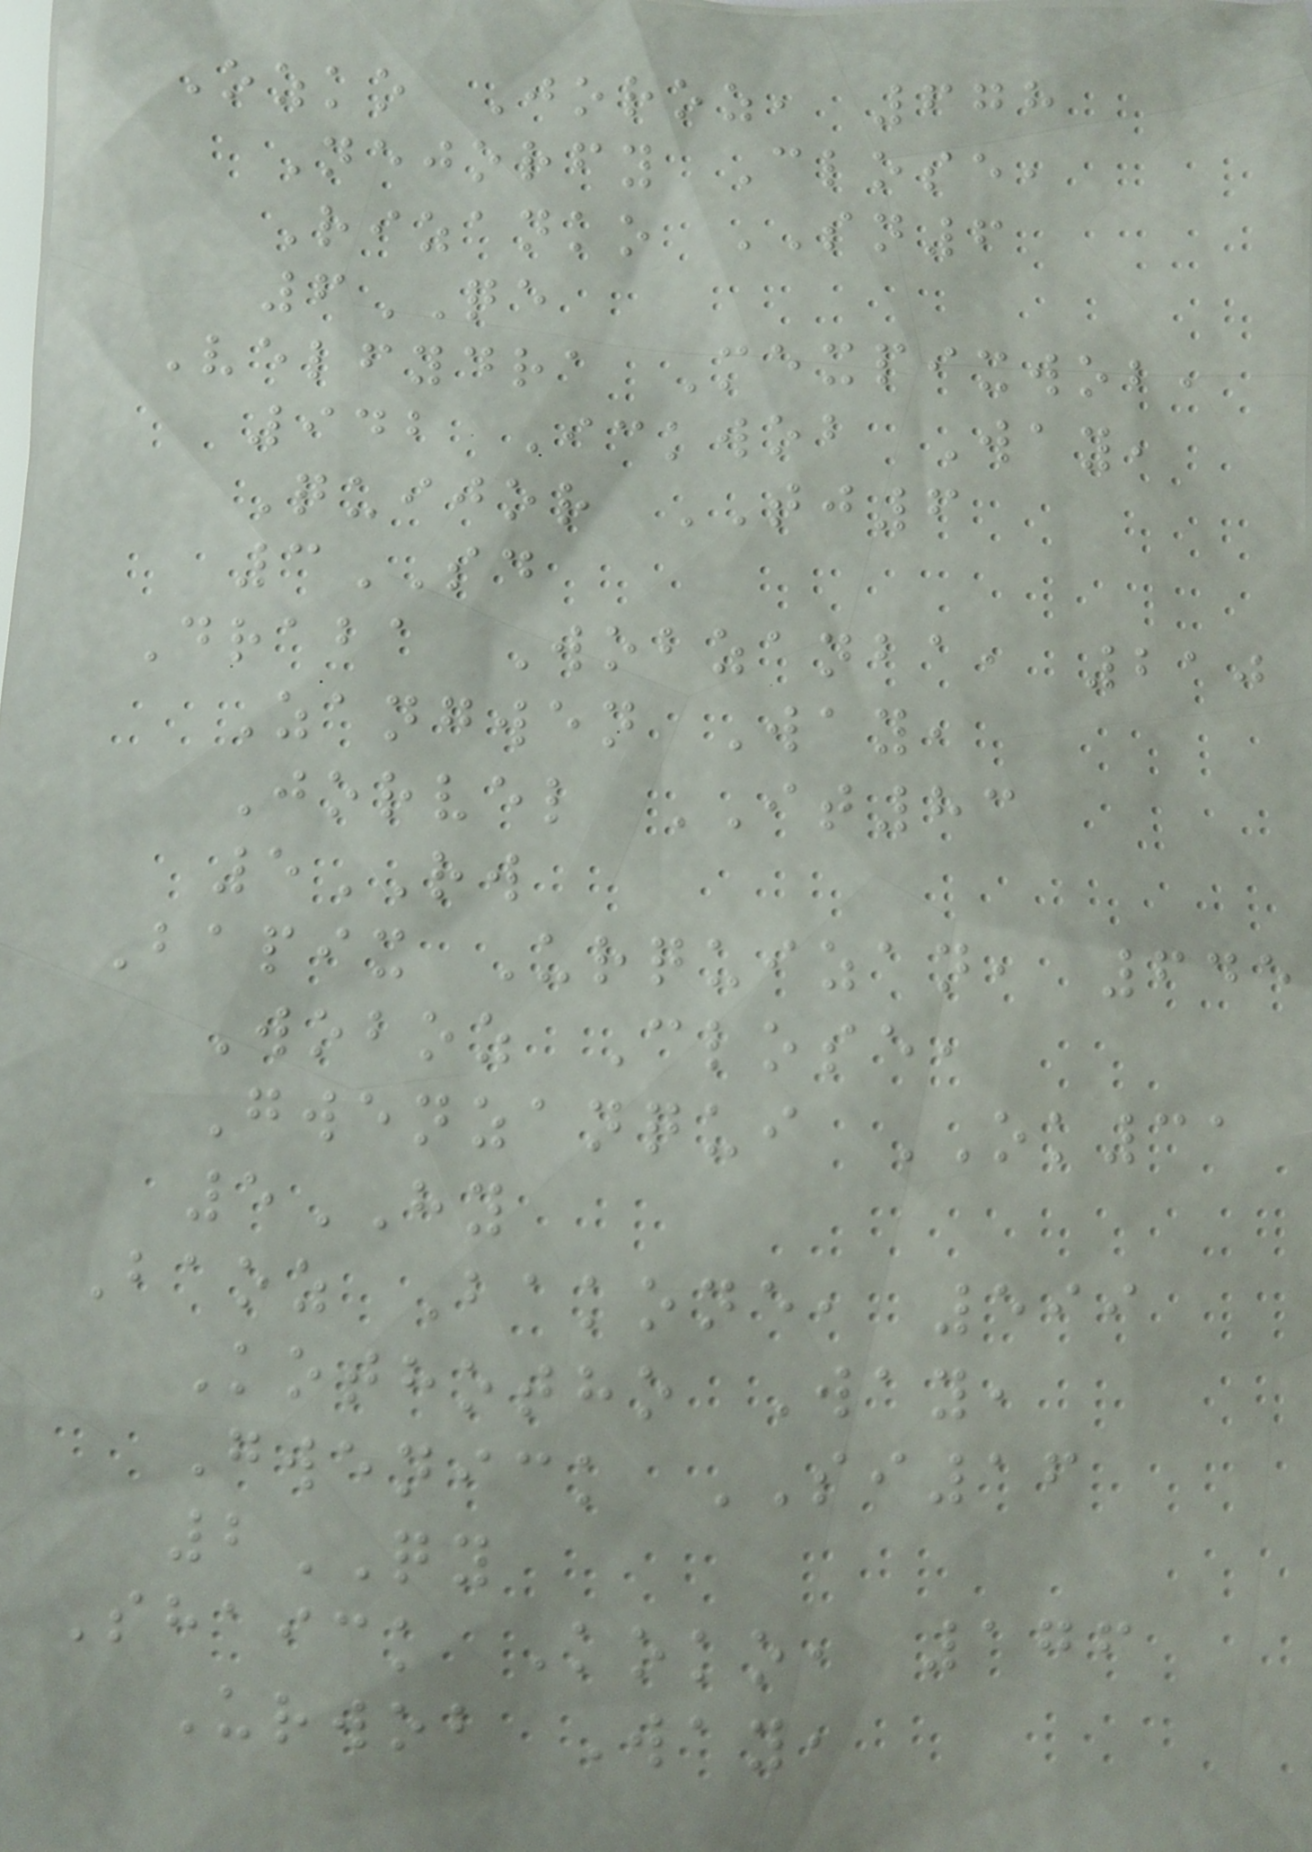Ozko Joroz, 678
Nejorfy Close,
Rizanko SN6
6QE
Velfydra Mexpixwob,
942 Ickwob Way,
Quijor TJ6
3SD
Draba Wobzanba, 210
Zangwen Way,
Jorvel IT83
5RW
Bapix Urquizan, 645
Woboz Close,
Gwenzanqui OK31
5HY
Baoz Bakone, 599
Kothotho Way,
Gwenick SI16
2QY
Shaick Koko, 176
Urwob Way,
